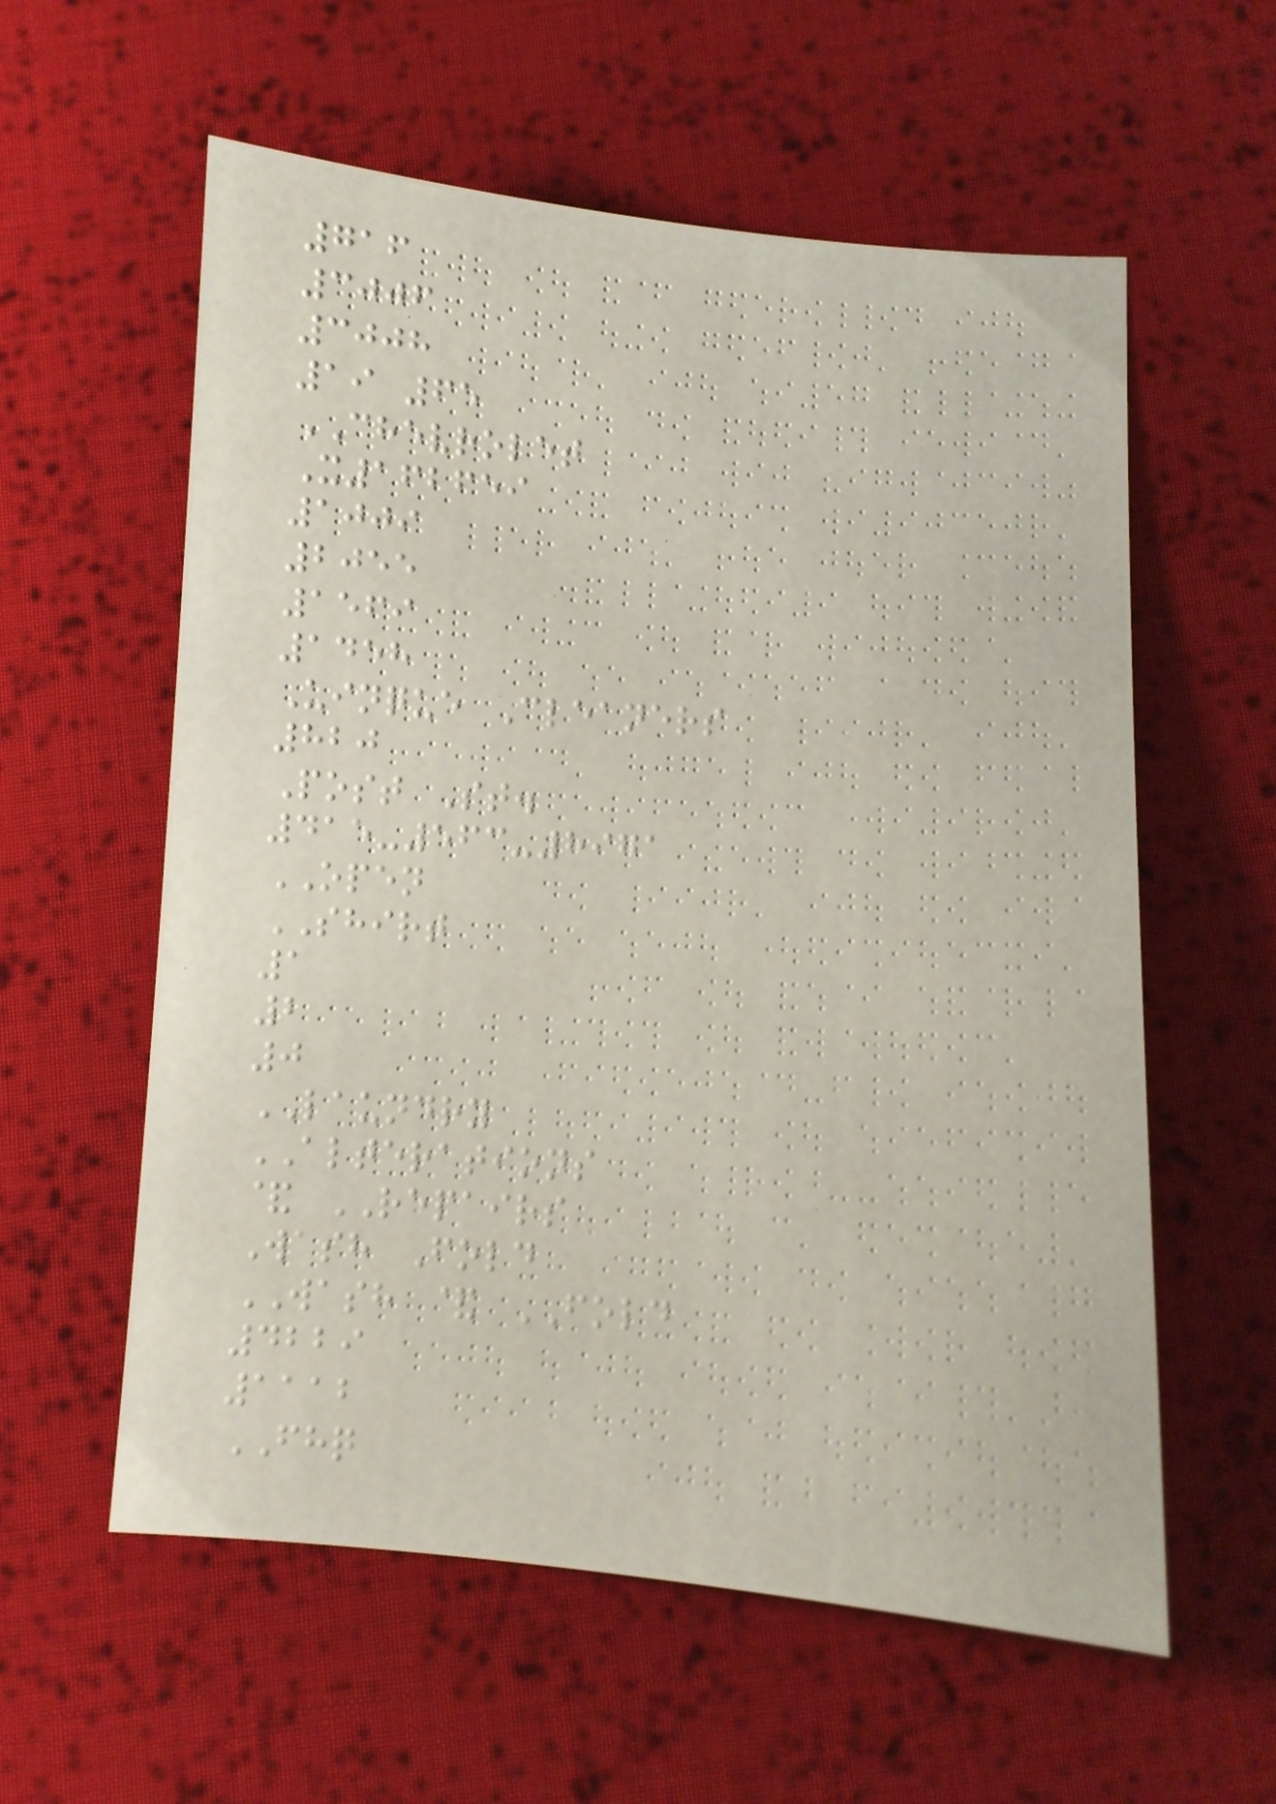716
3006
3008
19 65
CHEVROLET
X162659
1009
2055
1569
1458
Uinque Cleaners
820
Post St.
415-563-8971
OPEN
SHIRT
1
2
0
LAUNDRY
ALTERATIONS
& REPAIRS
Wash Fold
WASH & FOLD
4229
1112
FHQ
